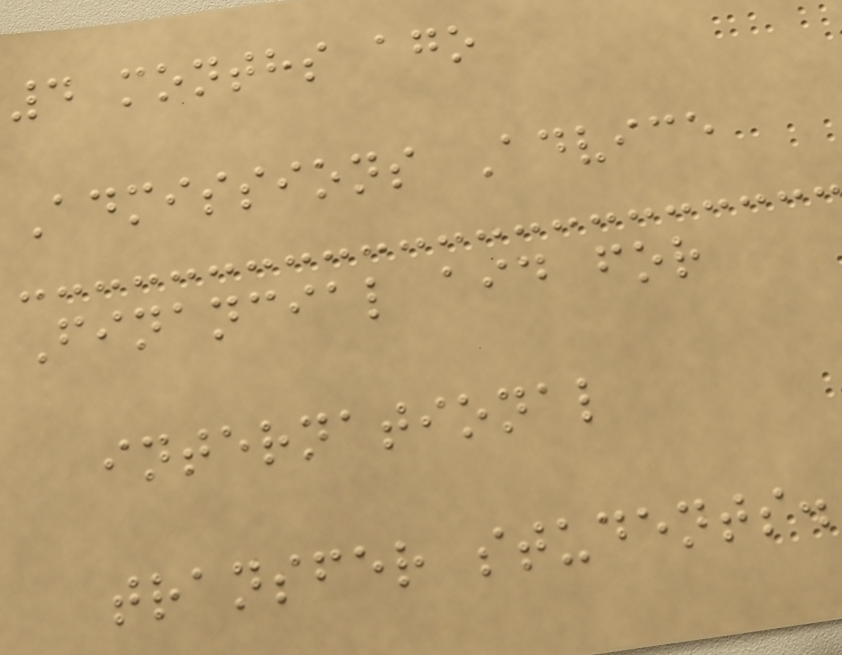4 months ago
Admissions Advice
Financial aid for
international
transfer students.
